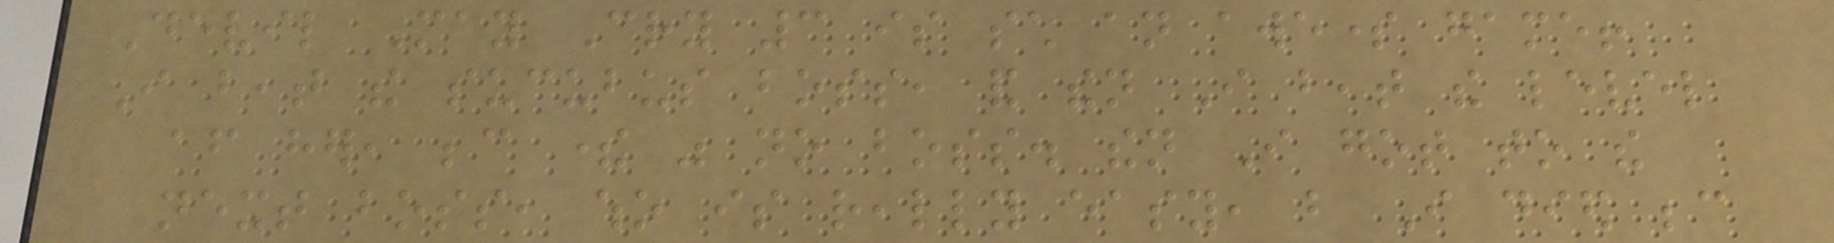Devil May Cry 3 is such an awesome game!
I beat the sucubus boss, and then I beat the level
after her, because there was no boss. then I got to the
next boss, who is really easy, but I died because
